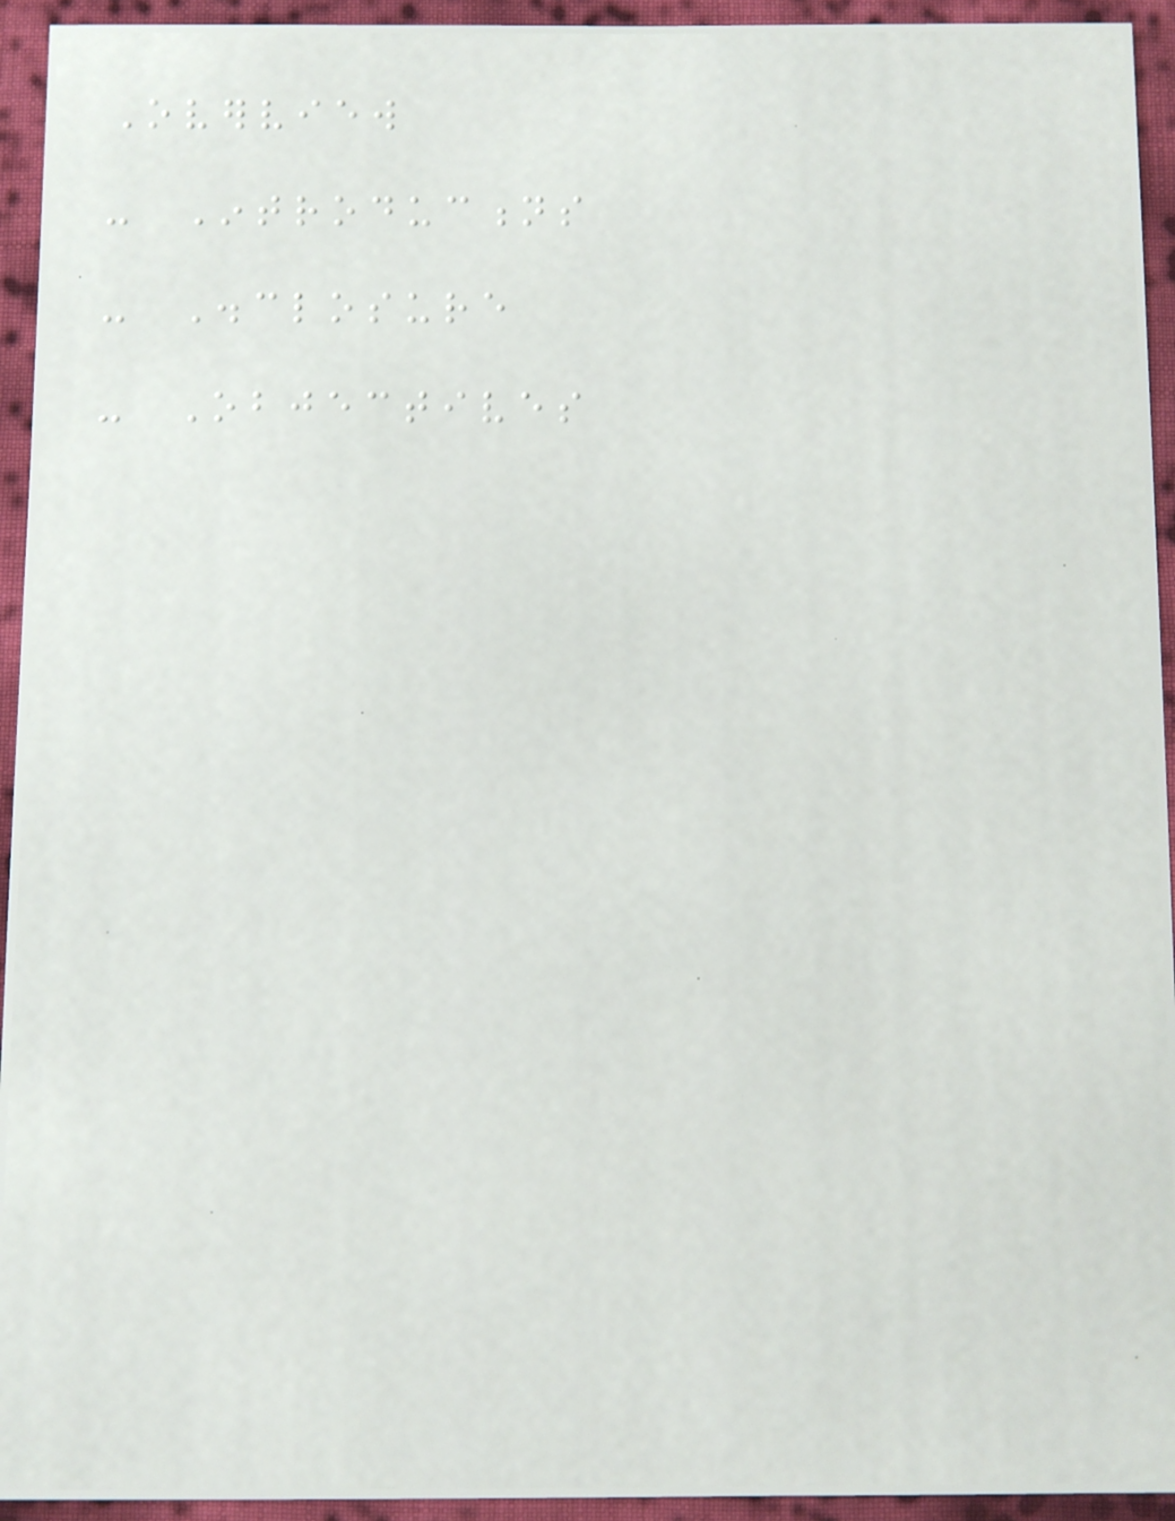Overview
- Introductions
- Disclosure
- Objectives
